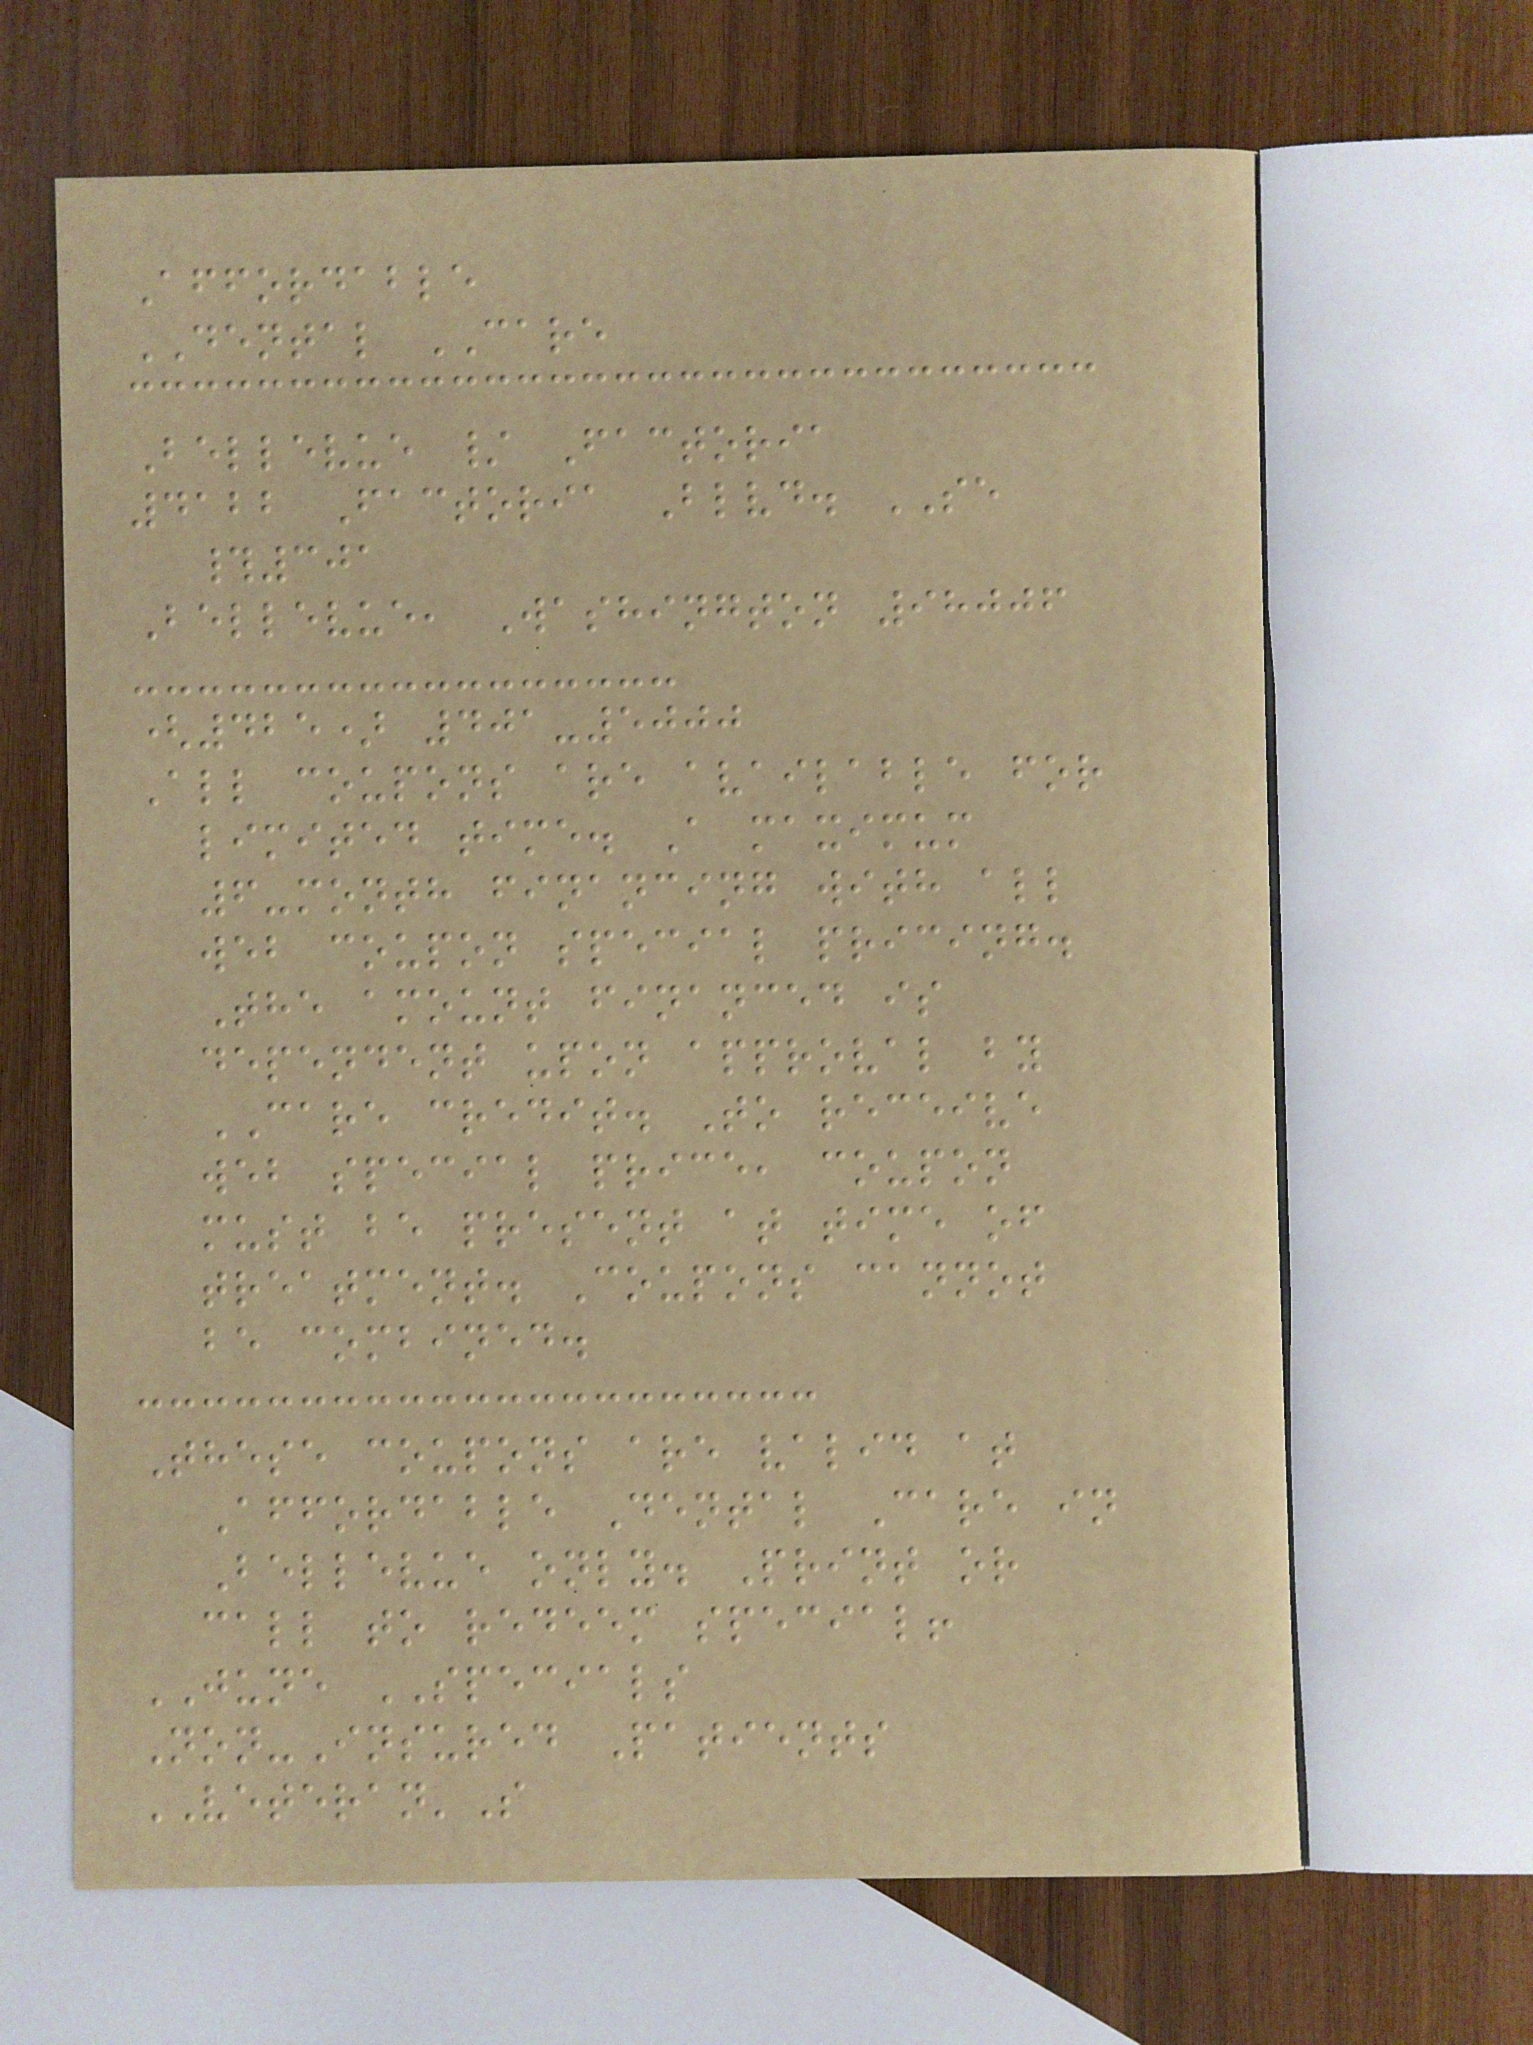Affordable
DENTAL CARE
Bellevue / Factoria
4122 Factoria Blvd. SE
#301
Bellevue, Washington 98006
(425) 401-5000
All coupons are available for
limited time. A maximum
6-month financing with all
web coupon special pricing.
The amount financed is
dependent upon approval by
CARE credit. To receive
web special price, coupon
must be present at time of
treatment. Coupons cannot
be combined.
These coupons are valid at
Affordable Dental Care in
Bellevue only. Print or
call to redeem special!
JUNE SPECIALS
Non-Insured Patients
VETERAN'S
